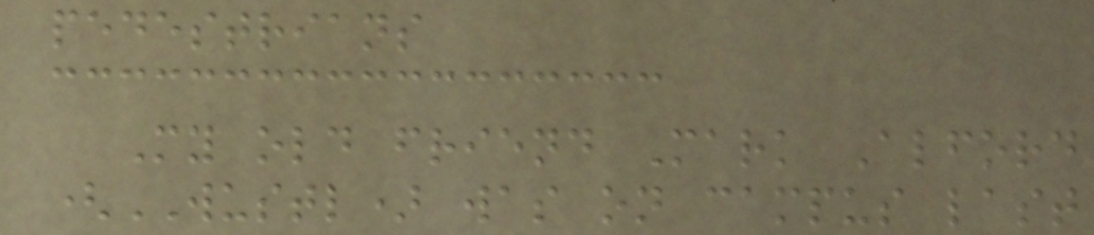pedestrians
My old friend Mark Alford
(WUSTL) was on campus last
